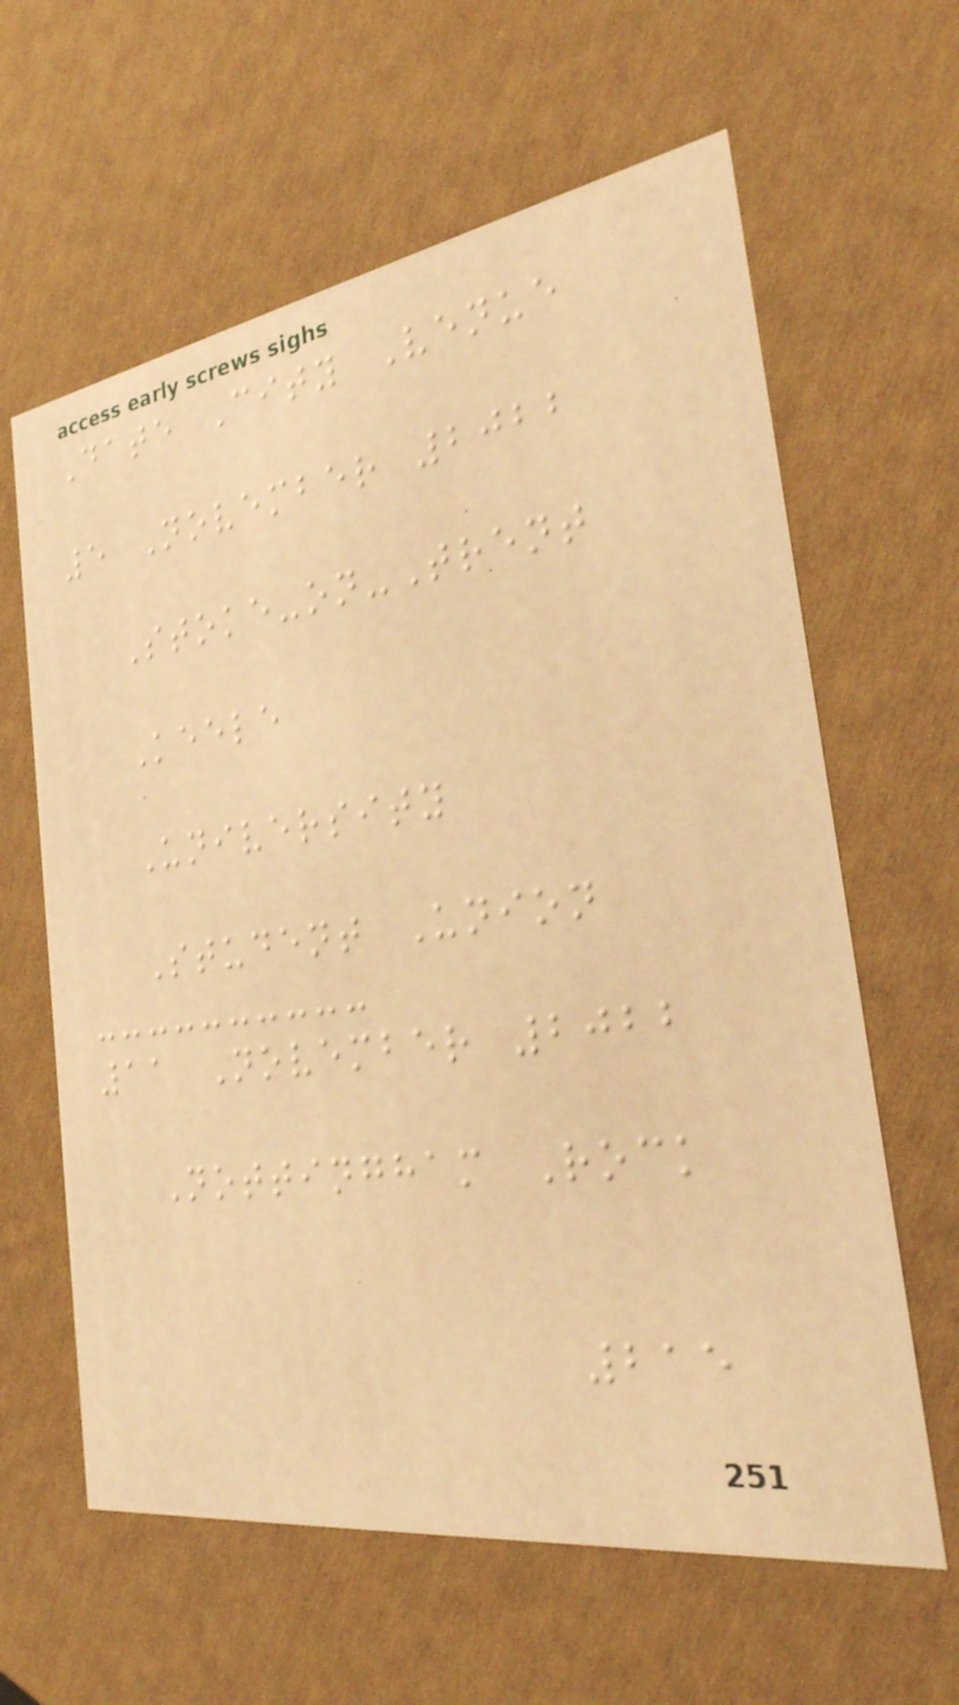Date City Venue
5 November 2022
Stoke-on-Trent
Keele
University
Student Union
11 November 2022
Nottingham Rock
215
